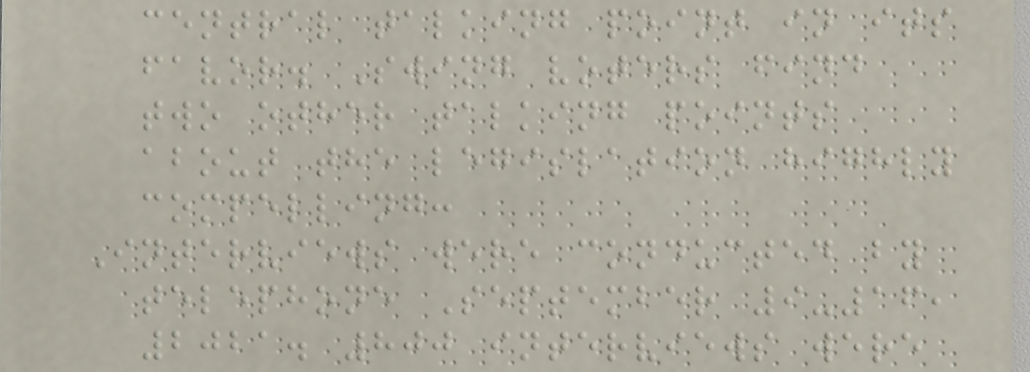central talking point in its
favor. Swing voters find
two other talking points
about the legislation highly
compelling:
Interviews were conducted by
telephone September 9-16,
2021. 800 interviews were
